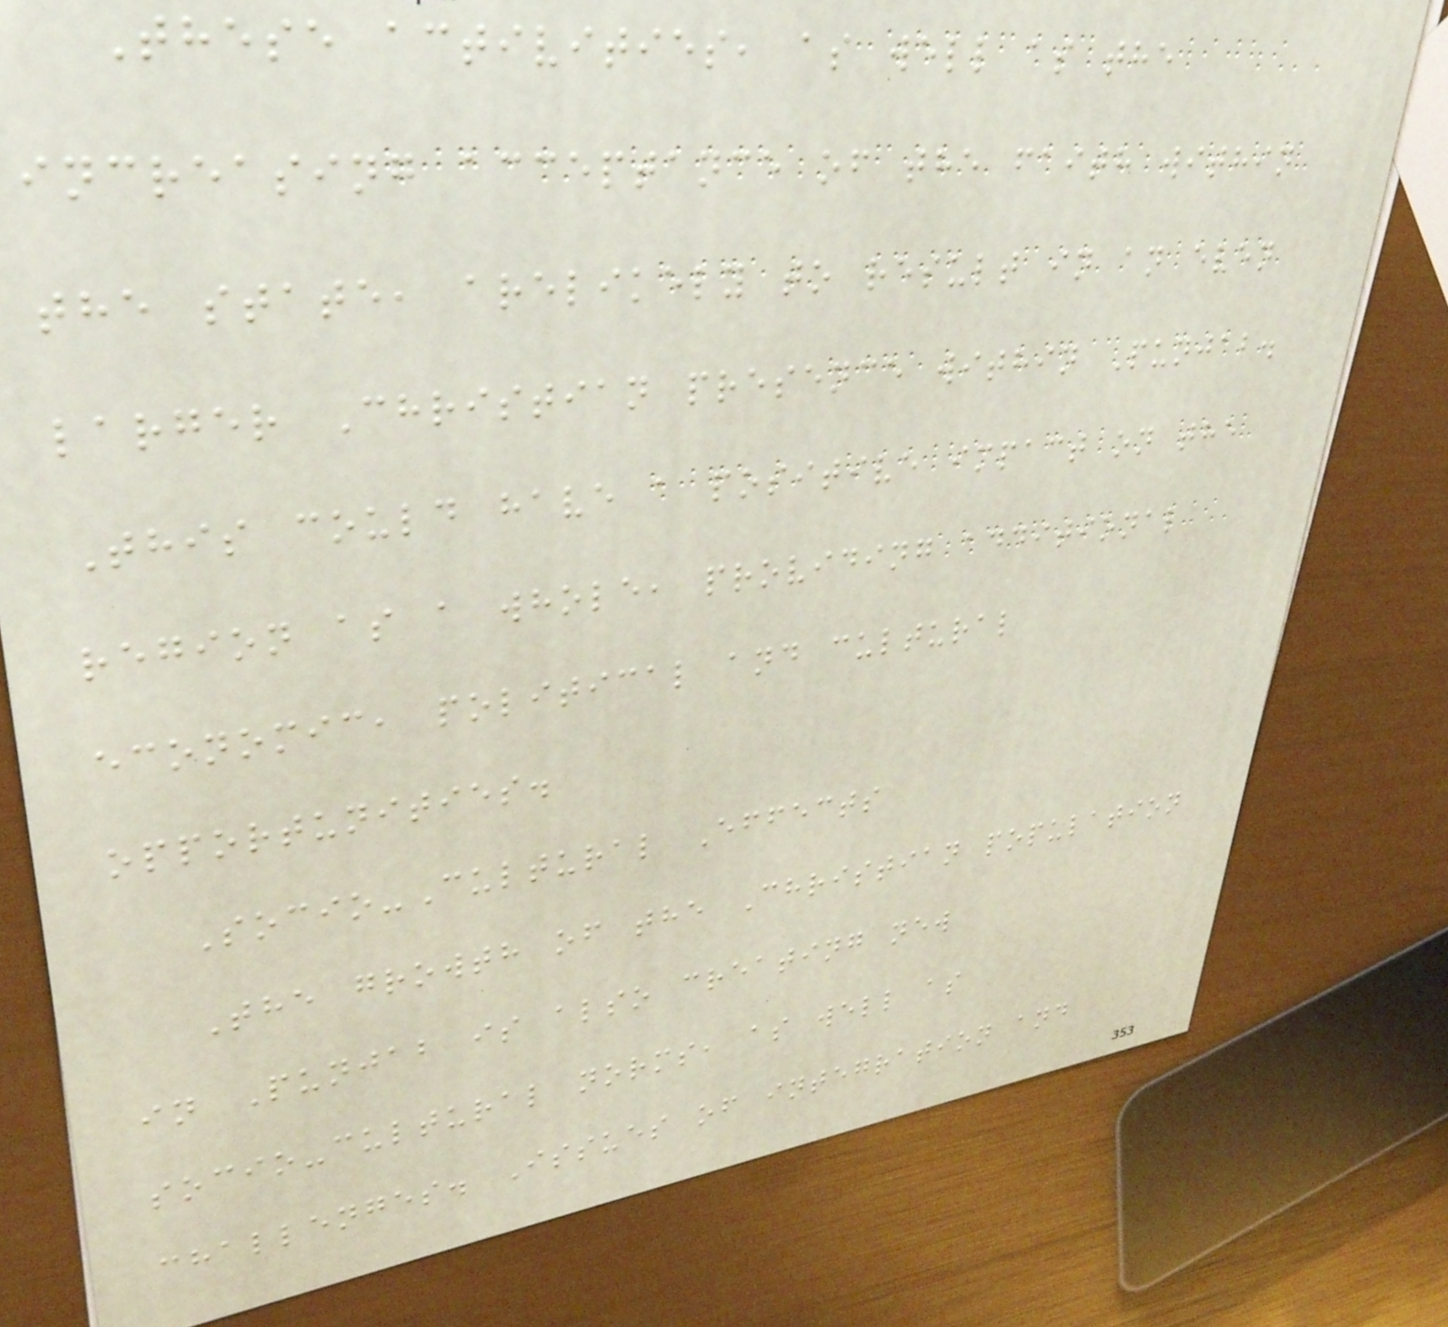These activities, as well as the
increasing acceptance of the faith within
the state, arelikely to result in an even
larger Christian presence within Punjab.
This could have a positive impact on the
region as a whole, providing additional
economic, political and cultural
opportunities.
Socio-Cultural Effects
The growth of the Christian population
in Punjab is also creating new
socio-cultural norms, as well as
challenges. Issues of integration and
